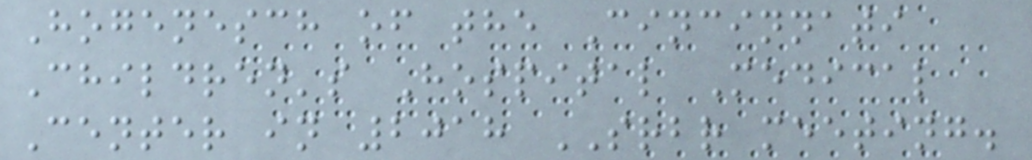Hogenesch of the Cincinnati
Children's Hospital Medical
Center in 2018 SRBR meeting.
